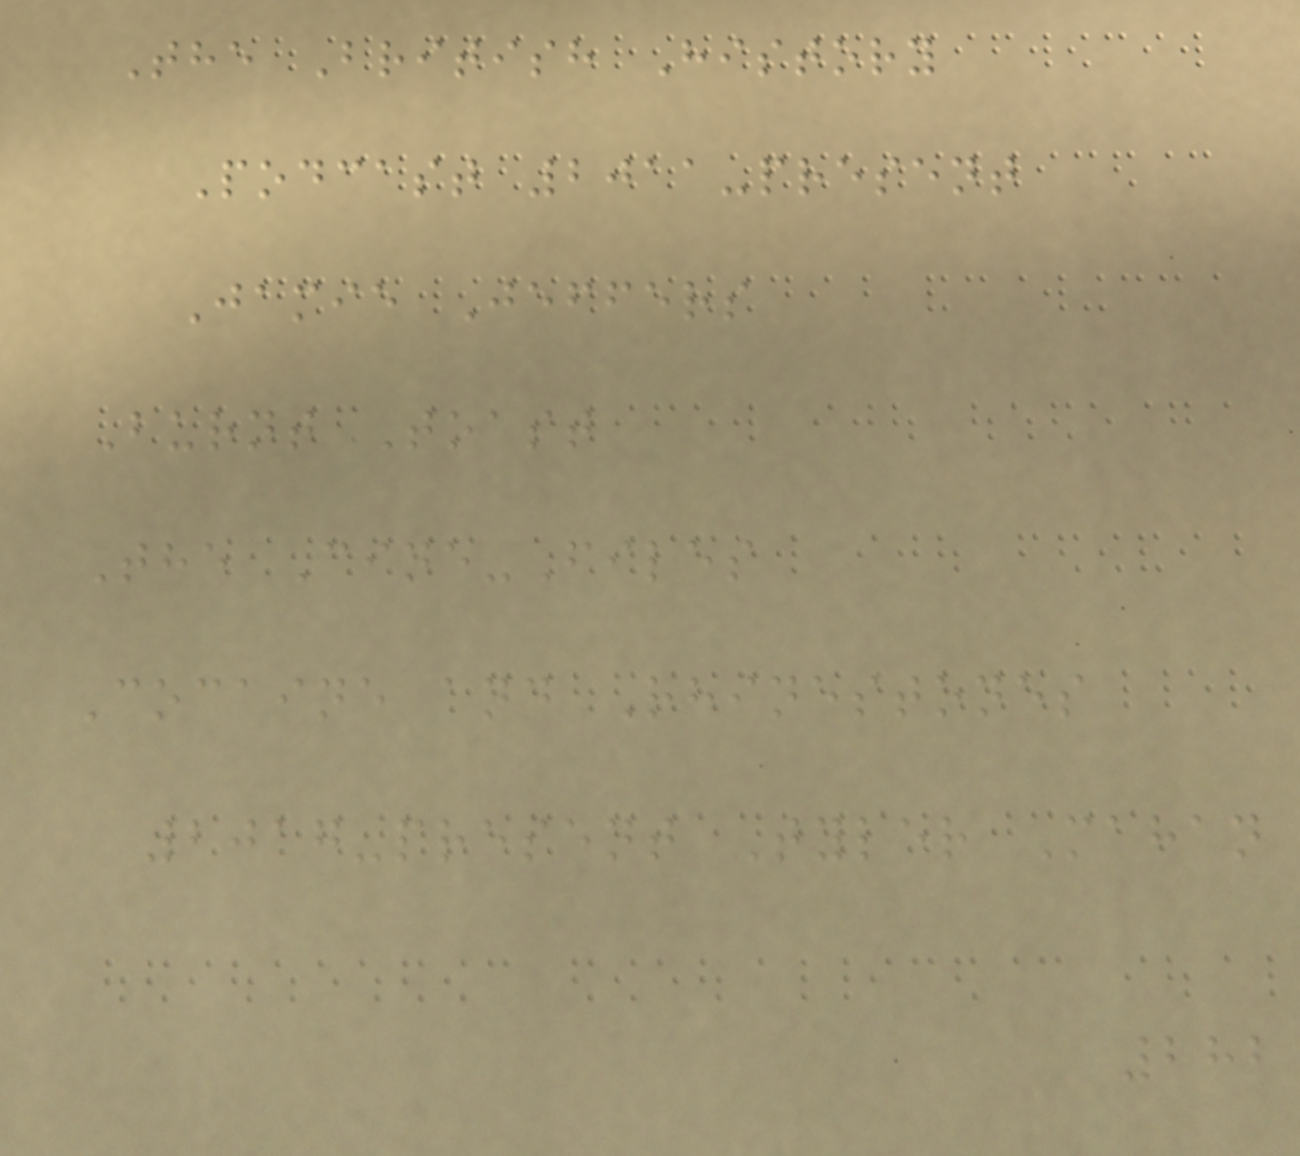The British History
Podcast 2011-present
Jamie Jeffers
Burnt Toast
The Cine-Files
Cocaine and Rhinestones
2017-present Tyler Mahan
282
